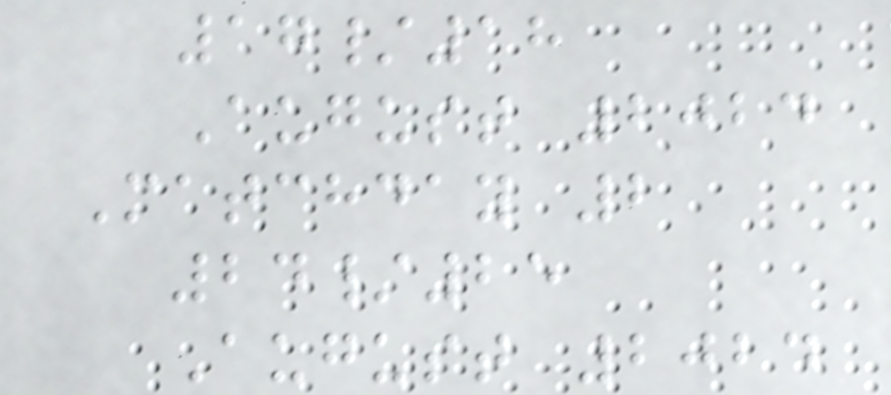17/18
August 2024
Matchday 2
24/25
August 2024
